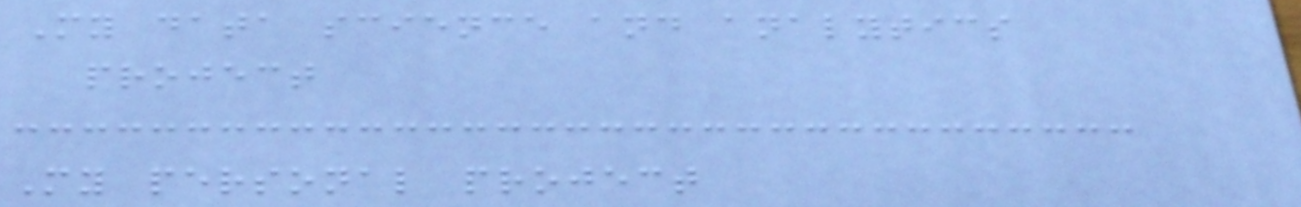My data science and analytics
project
My personal project
